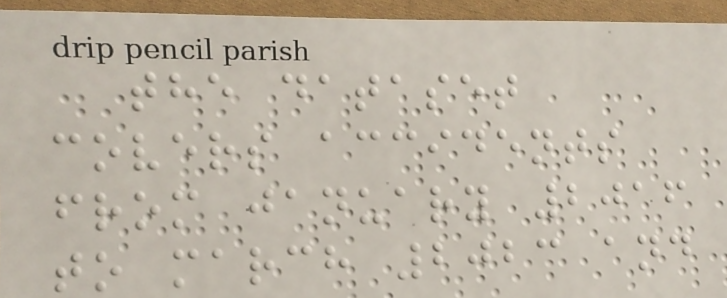the dataset
covers accidents
from january 2016
to march 2023 and
